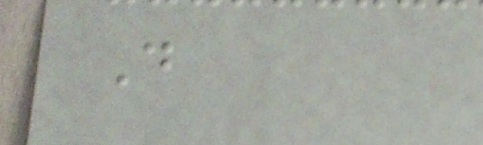Do
